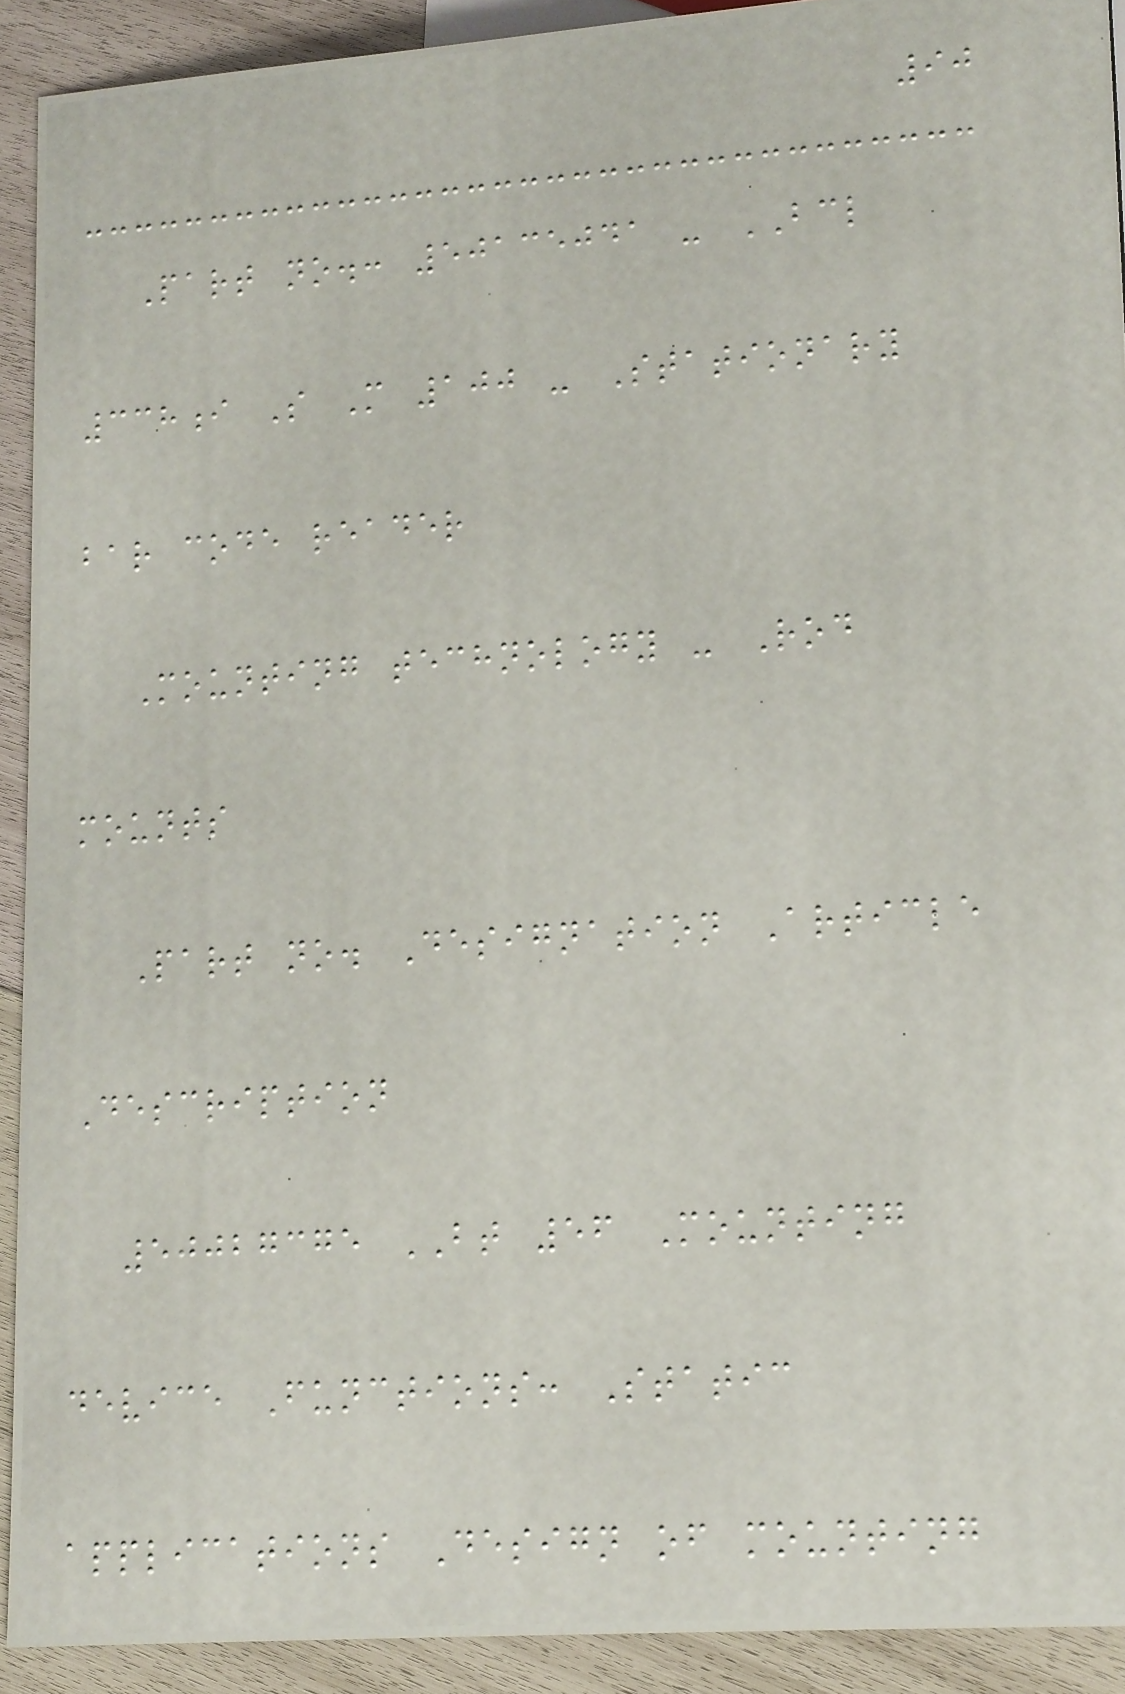90
Part no.: 50135041 - BCL
338i S M 100 - Stationary
bar code reader
Mounting technology - Rod
mounts
Part no. Designation Article
Description
50027375 BT 56 Mounting
device Functions: Static
applications Design of mounting
